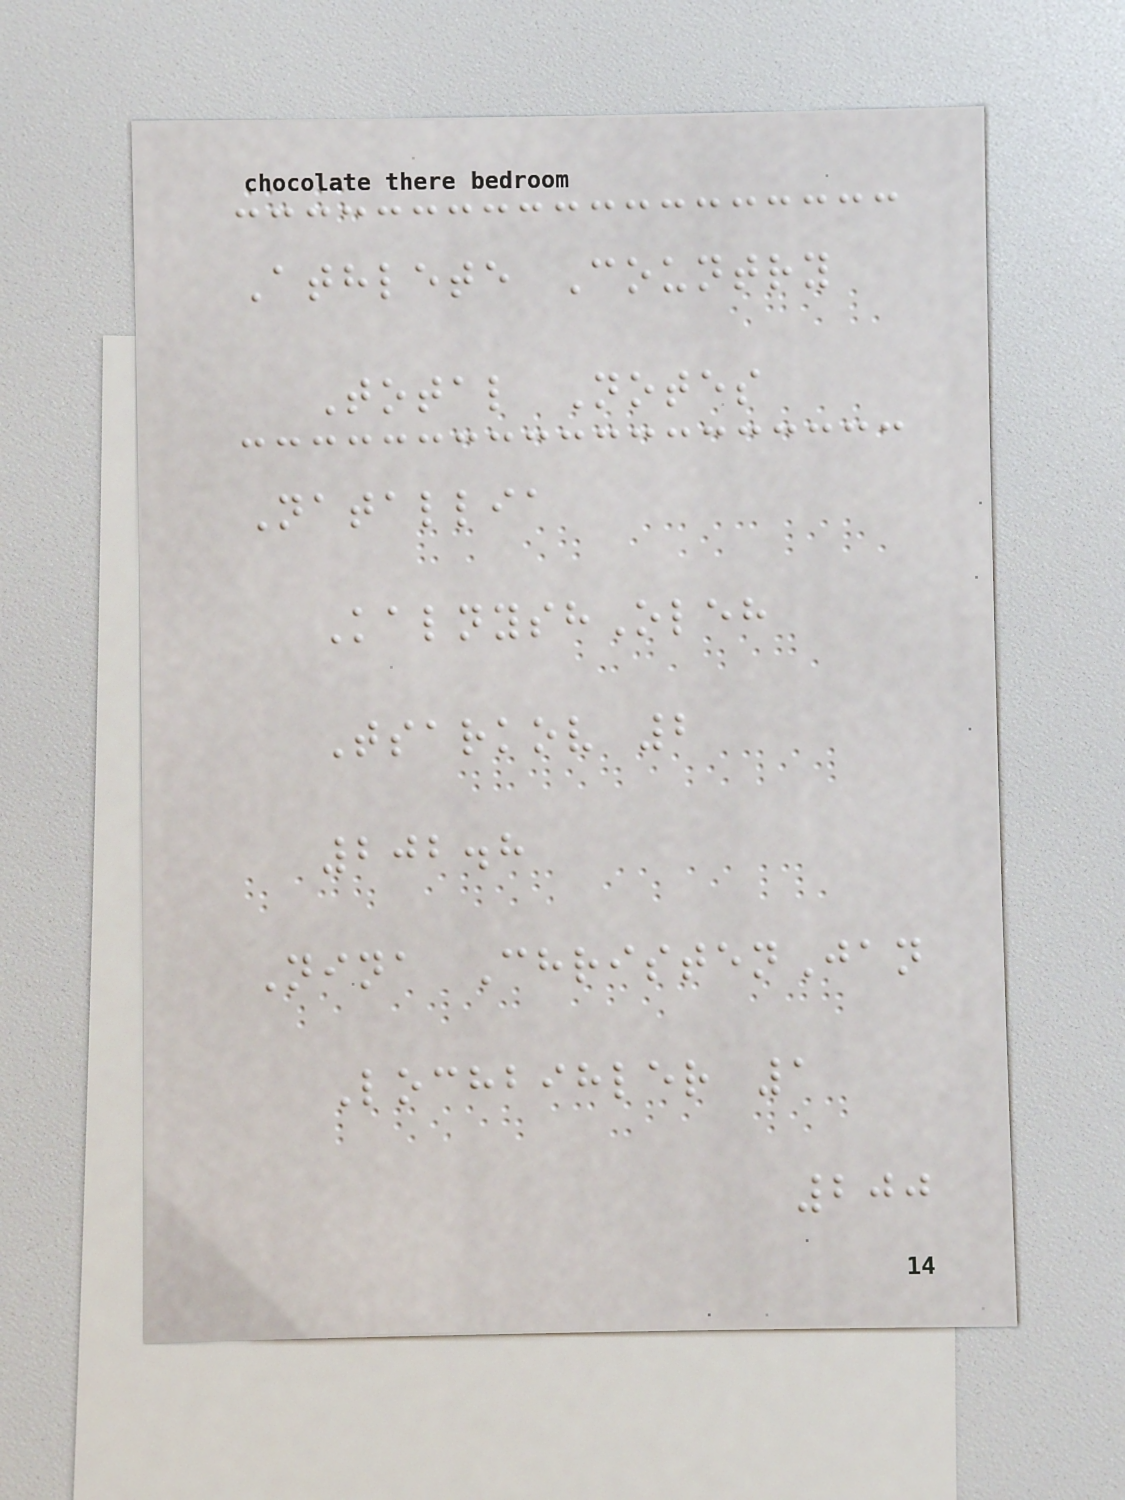Athlete Country
Total Notes
Natallia
KalnyshOleh
Tsarkov 2
202.8
Nina ChristenJan
Lochbihler 1
200
